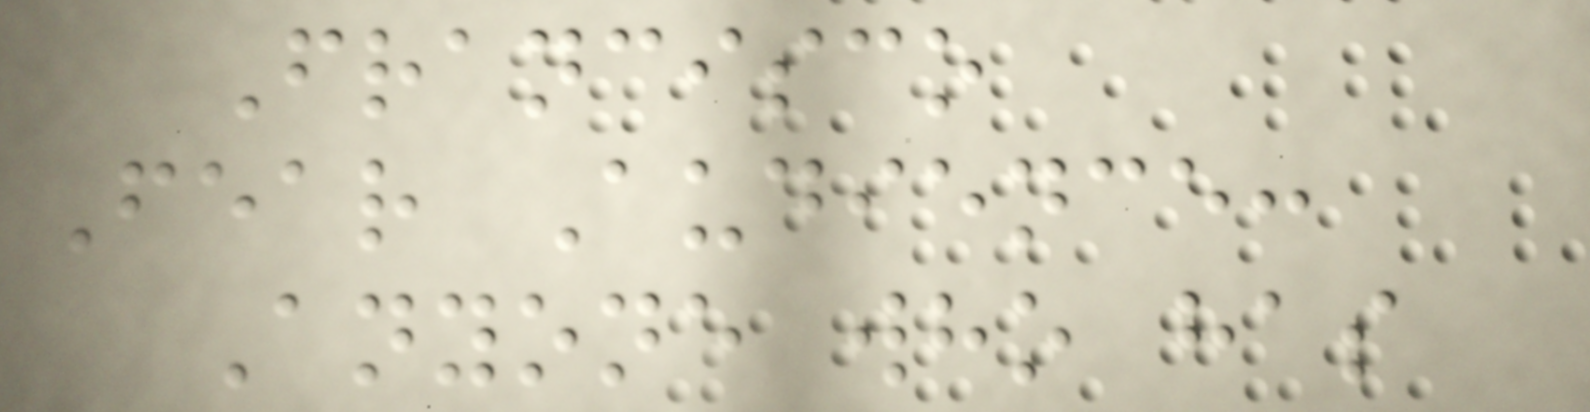Francisco
Fear Audience:
Anyone who has
